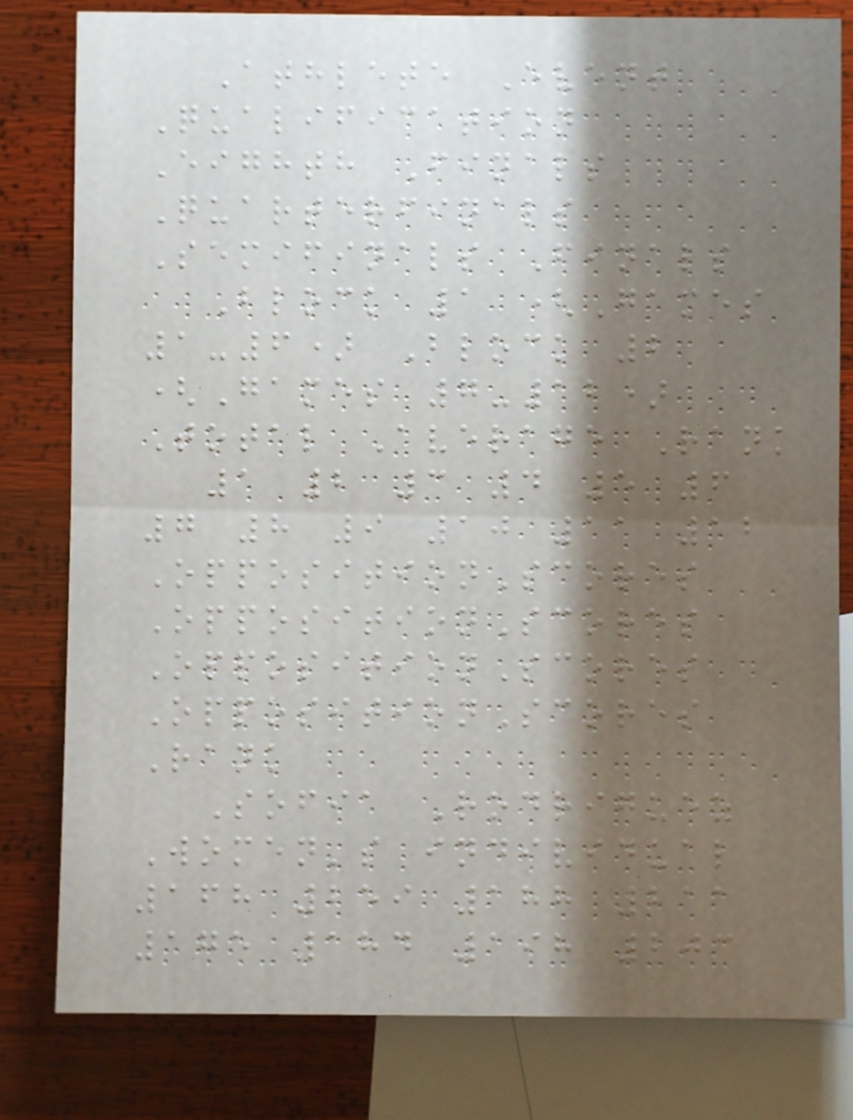Athlete Event
Qualification
Eighth Finals
Quarterfinals
Semifinals Finals
Block 1 (Games
1-6) Block 2
(Games 7-12)
Total Average Rank
1 2 3 4 5 6
7 8 9 10 11 12
OppositionScores
OppositionScores
OppositionScores
OppositionScores
Rank
Sofia Rodriguez
Women's individual
168 259 188 211
175 184 198 203
